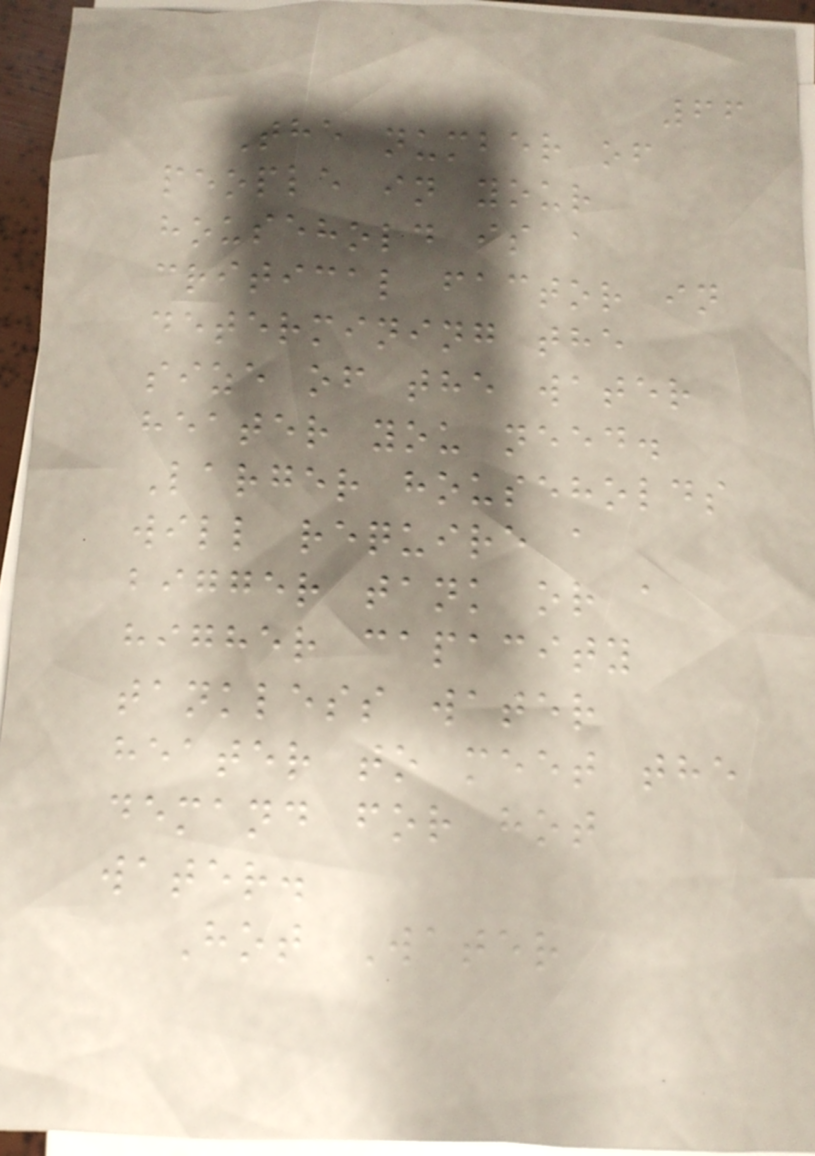66
The number of
people in your
household is a
critical factor in
determining the
size of the water
heater you need.
Larger households
will require a
bigger tank or a
higher capacity
tankless water
heater to meet the
demand for hot
water.
Hot Water
